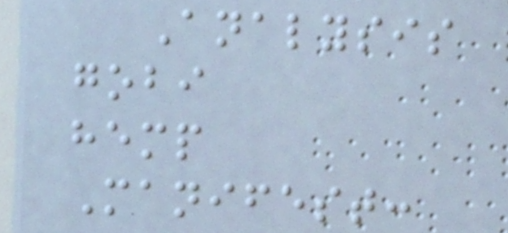Analysis
gobi
hemp
Manifest:
